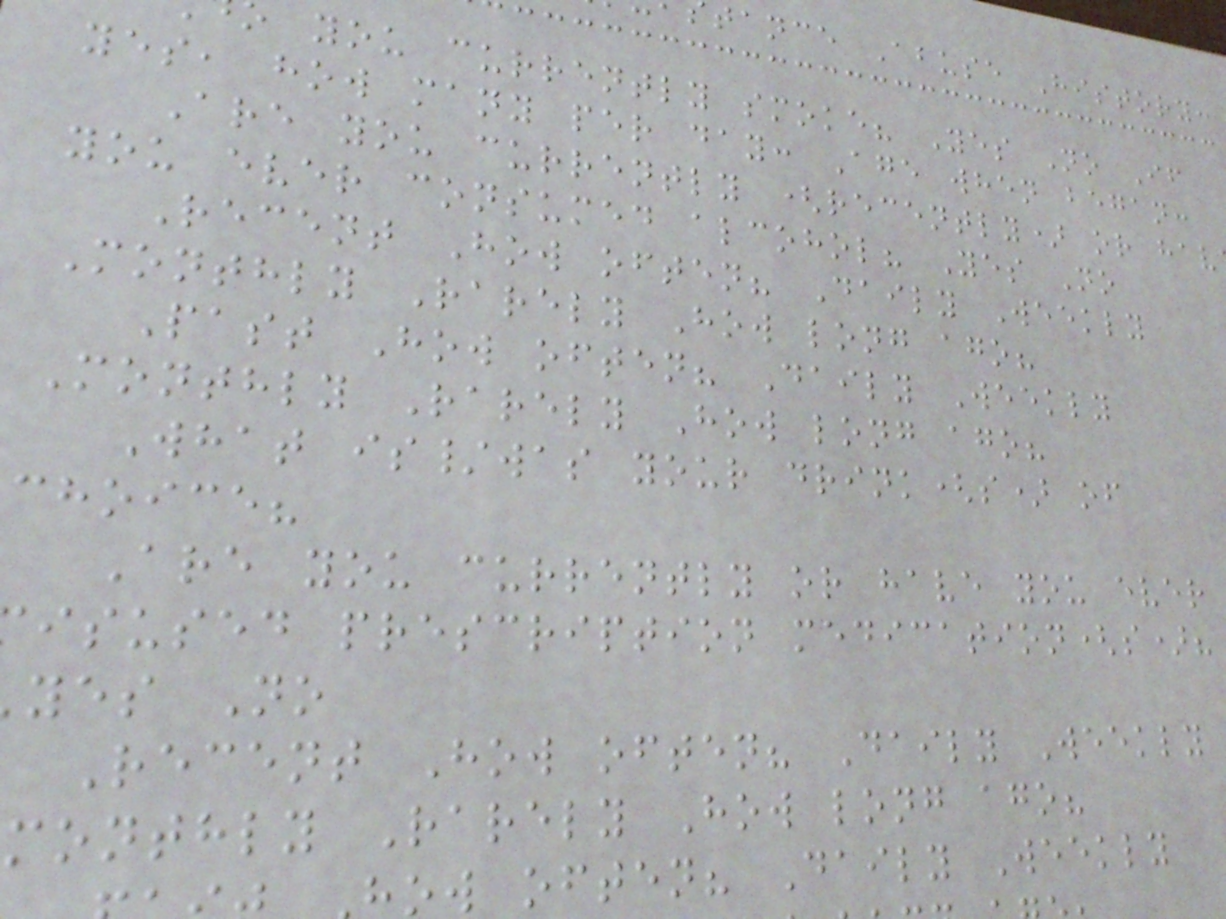tance Abuse History:
you currently smoke? Yes No If
yes, how many per day: Age when began:
Are you currently (recently) or hav
you ever consumed alcohol? Yes No
Recent How often? Daily Weekly
Monthly Rarely How long ago?
Past How often? Daily Weekly
Monthly Rarely How long ago?
What is/was your drink(s) of
choice?
Are you currently or have you ever
isused prescription medication(s)?
yes No
Recent How often? Daily Weekly
monthly Rarely How long ago?
ow often? Daily Weekly
